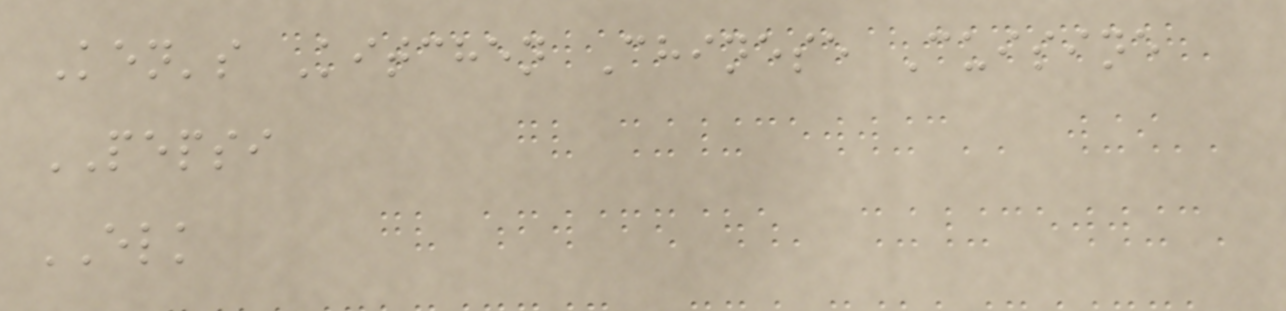Ken's Kitchen Chinese Cuisine
PEPSI
ELK
